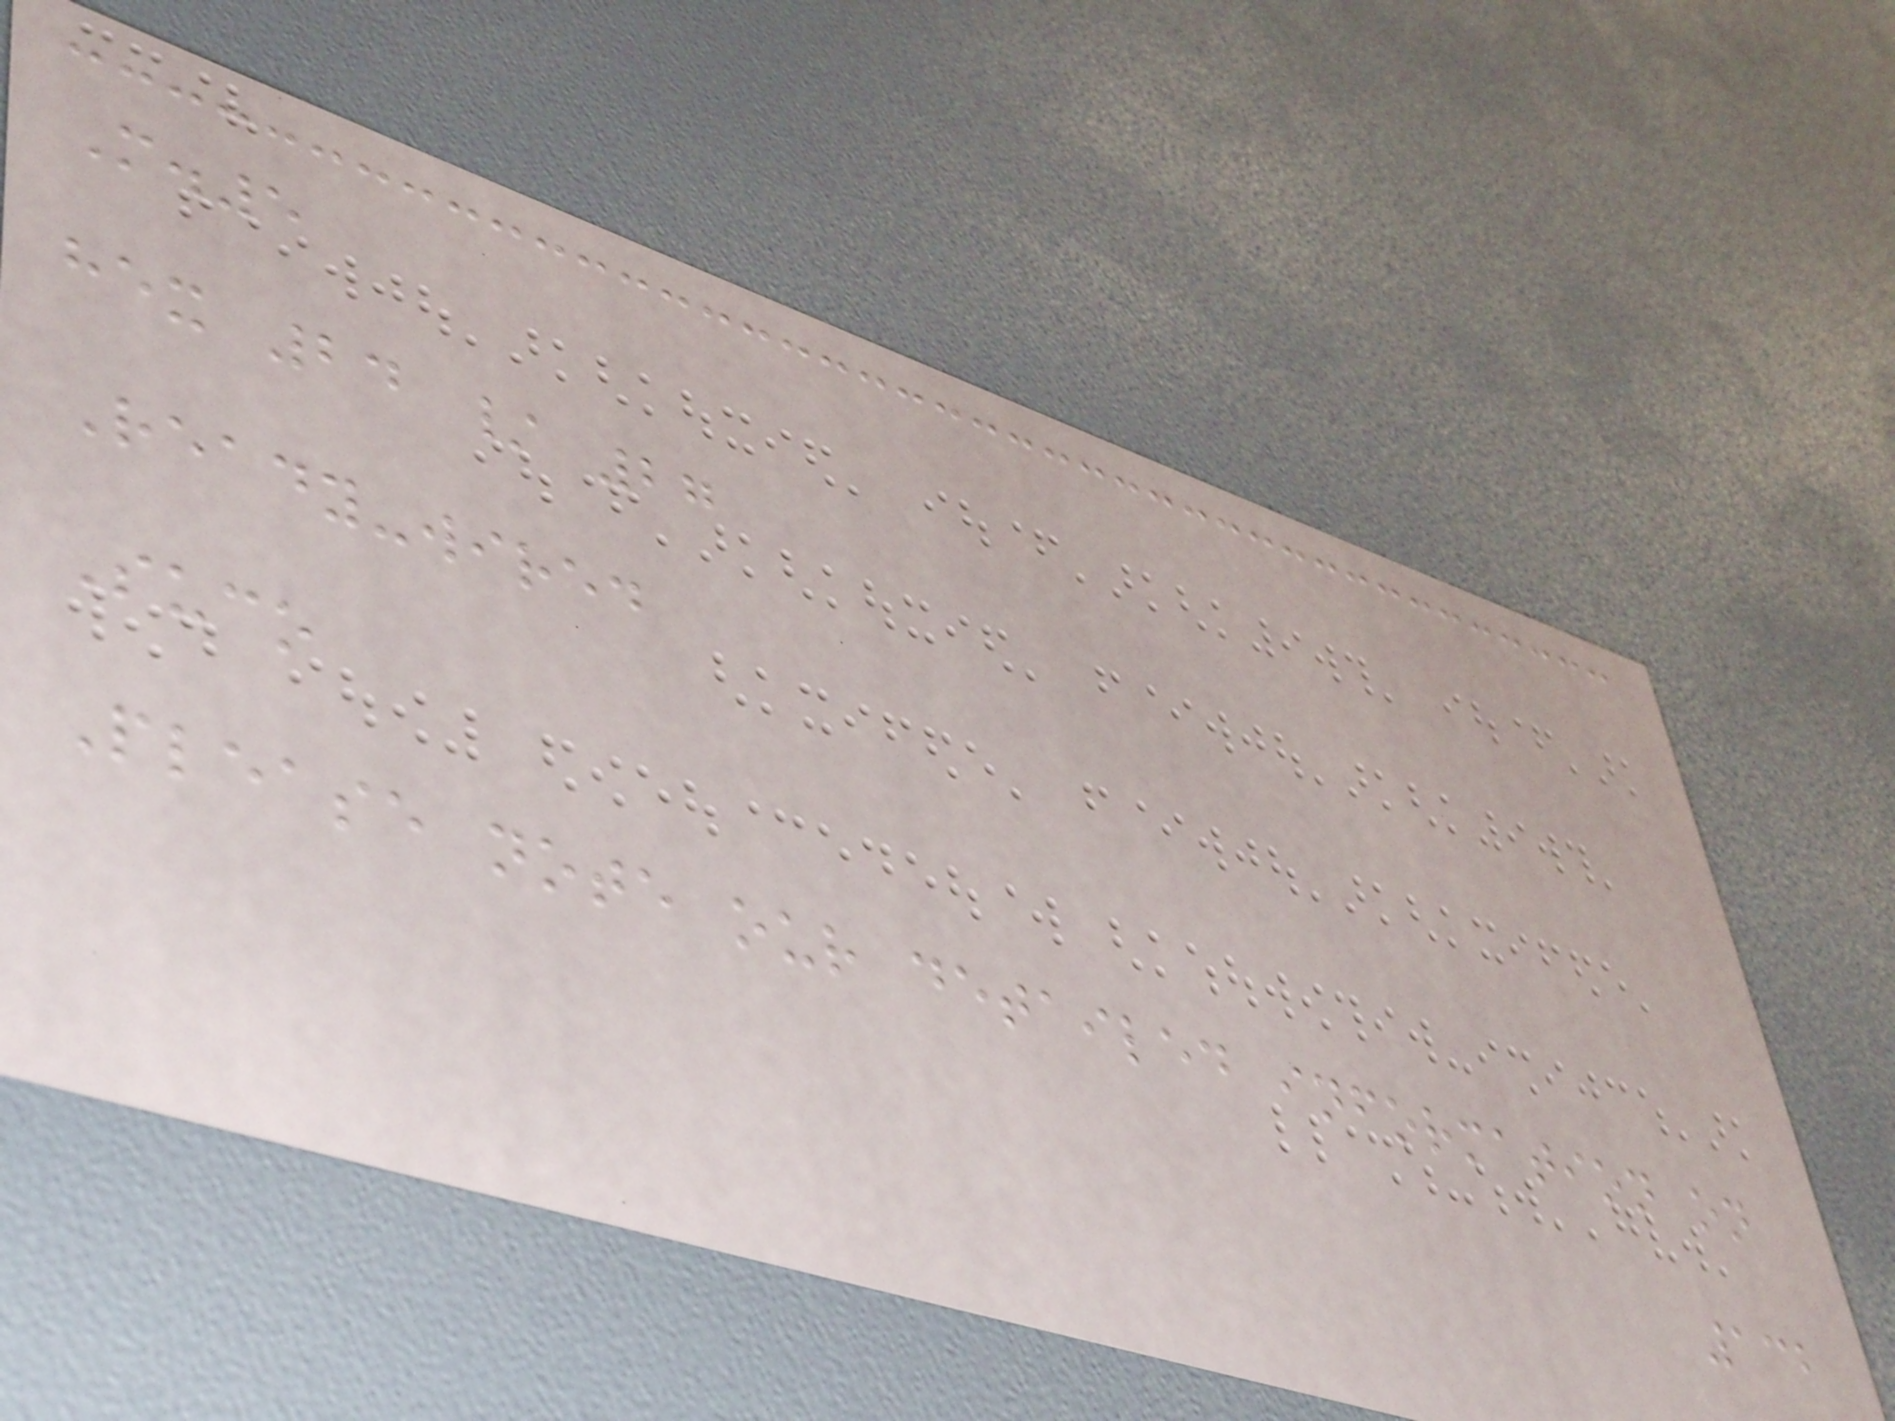M.5
hex 24 / 27
Ready-wired
Suco
Please note our detailed information on
132
